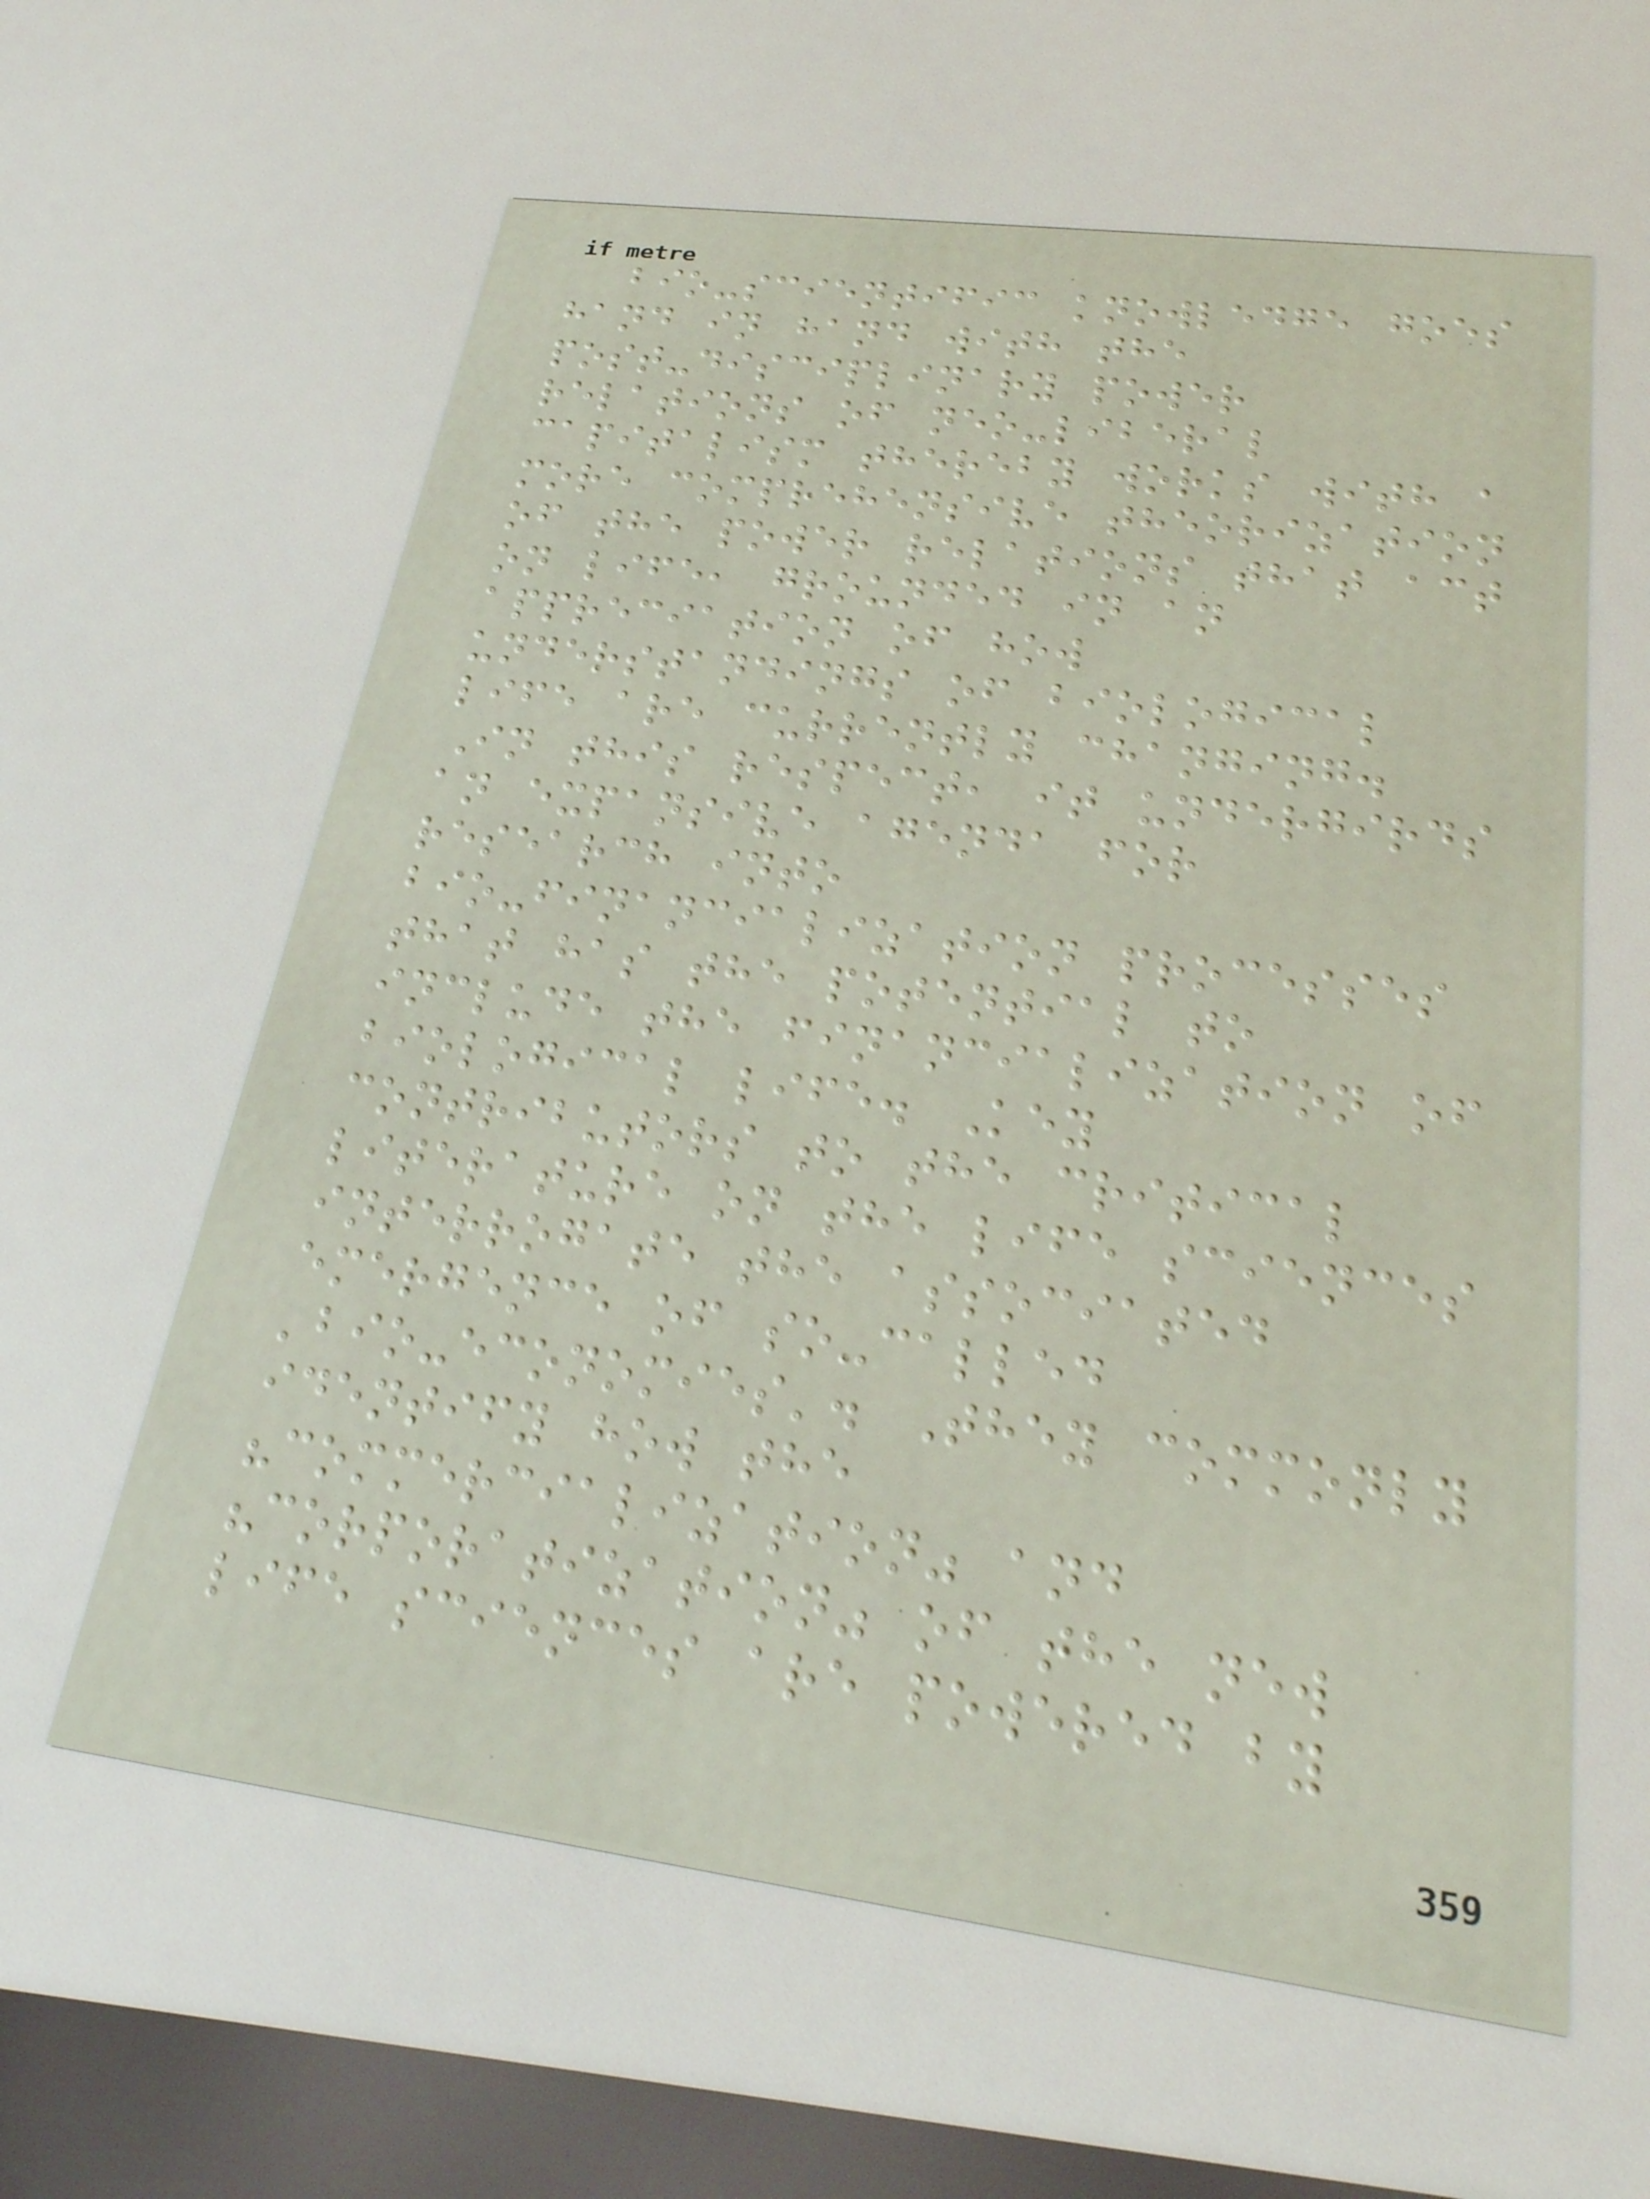bio-scientific knowledge goes
hand in hand with the
post-disciplinary power
relations of neo-liberal
capitalism thereby works with a
more comprehensive theorization
of the power relations that act
on life, grounded in an
appreciation of how
understandings of biological
life are currently changing.
In this respect, it undergirds
an expansive agenda for
research into
bio-financialization processes
that has the potential to
include the financialization of
biological life. Key
contributors to the critical
literature on the life sciences
interrogate the associated
emergence of so-called
'bio-economies'. They commonly
identify how the
"commercialization" and
"corporatization" of the new
life sciences are powered by
